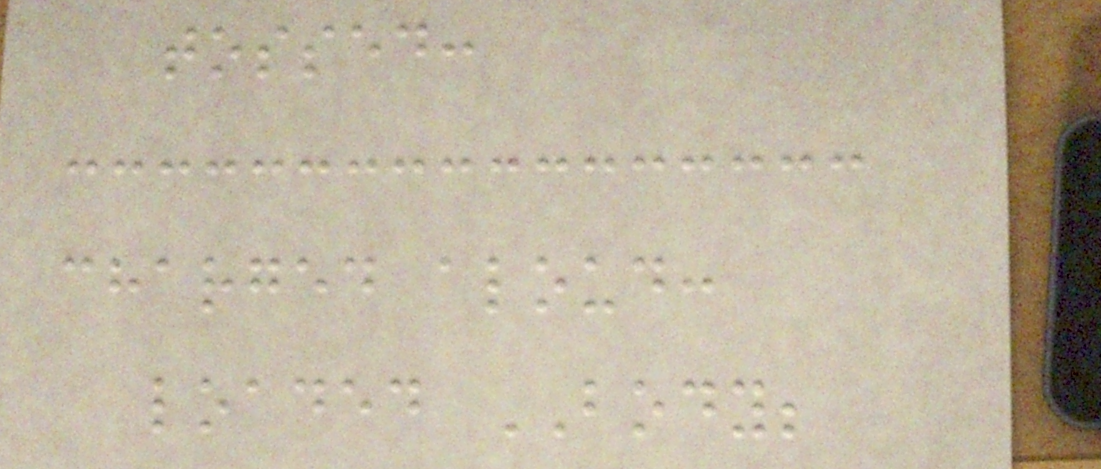tossed:
charged aloud:
loaded BODY;
